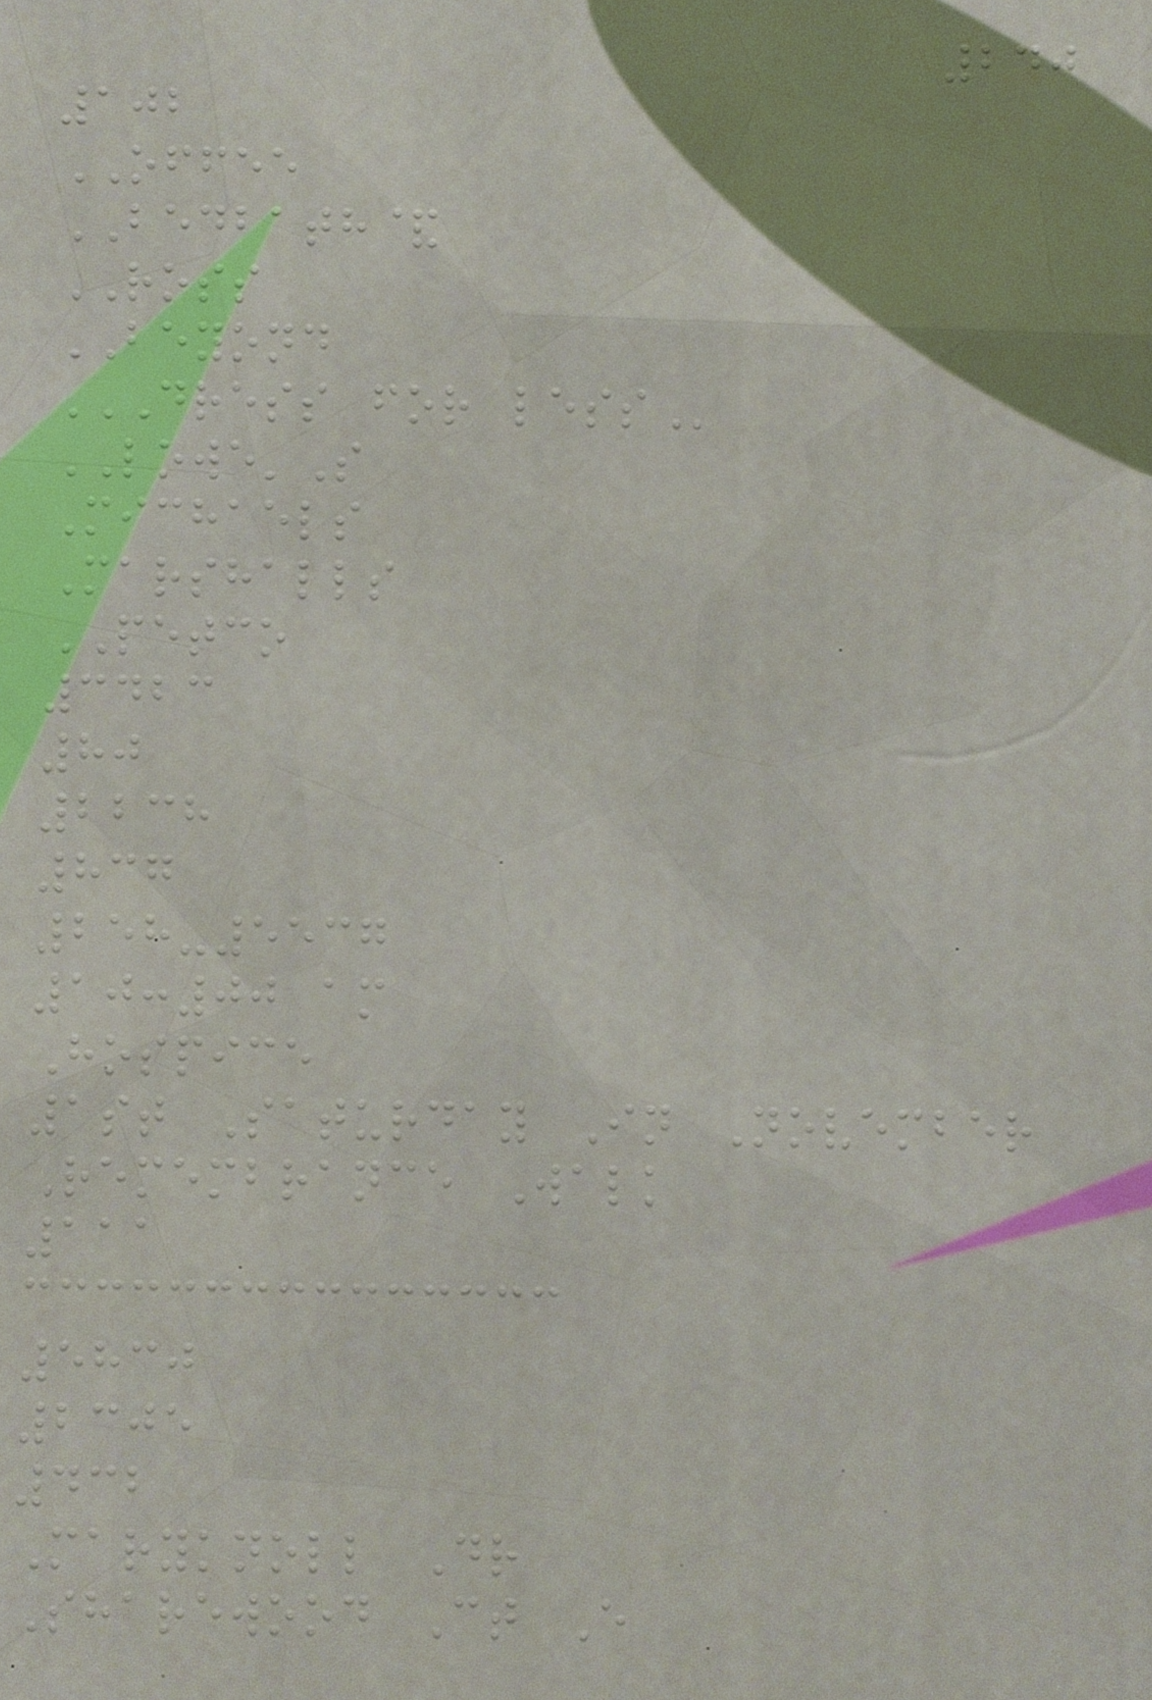240
102
OFFEE
BEDBATH&
ROSS
BEYOND
DRESS FOR LESS
LOWE'S
Michaels
Marshalls
PETCO
3423
80
2238
837
258-5537
10:00 am
Hospice
1st Saturday In November
Remembrance Walk
111
5830
2305
432
Maryknoll Dr
Sharewood Ct E
